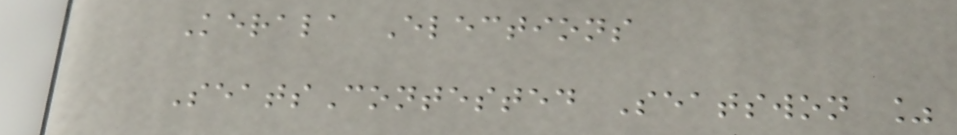Kerala Elections
SeatsContested Seatswon %
